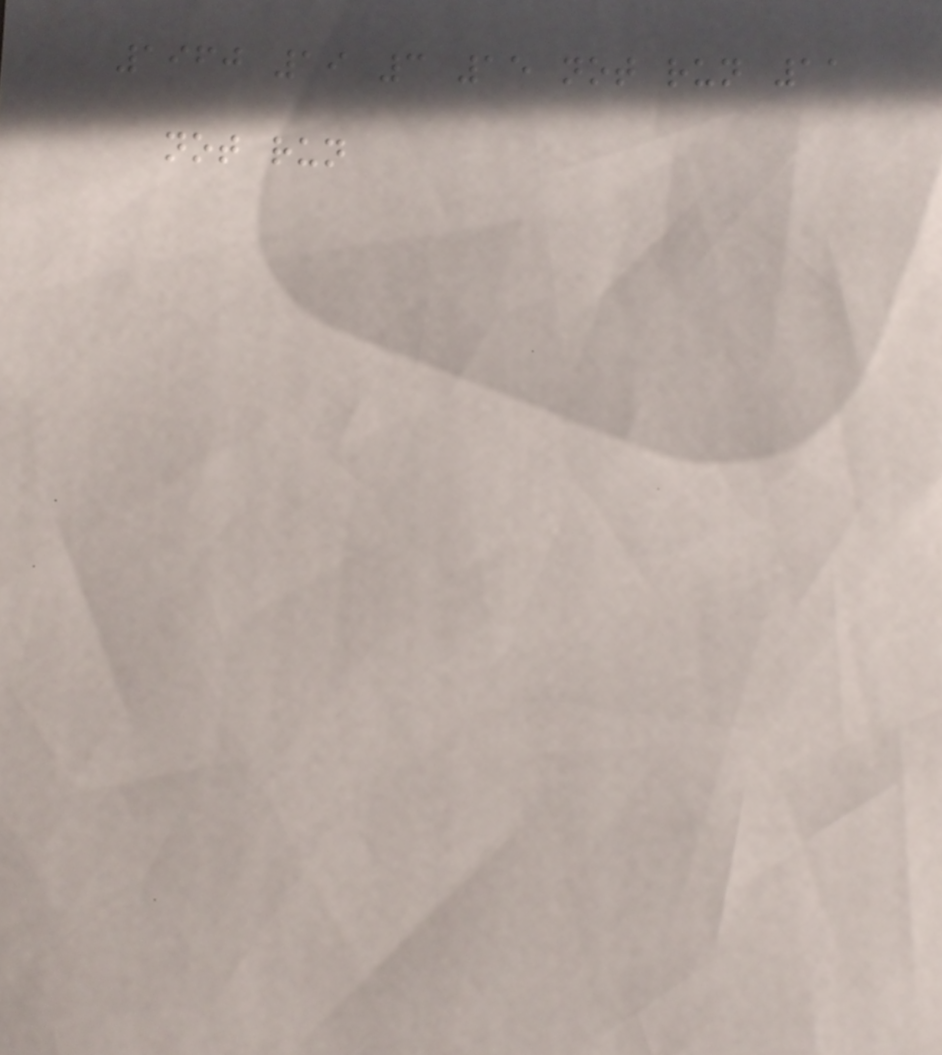1960 19 3 15 not run 11
not run
